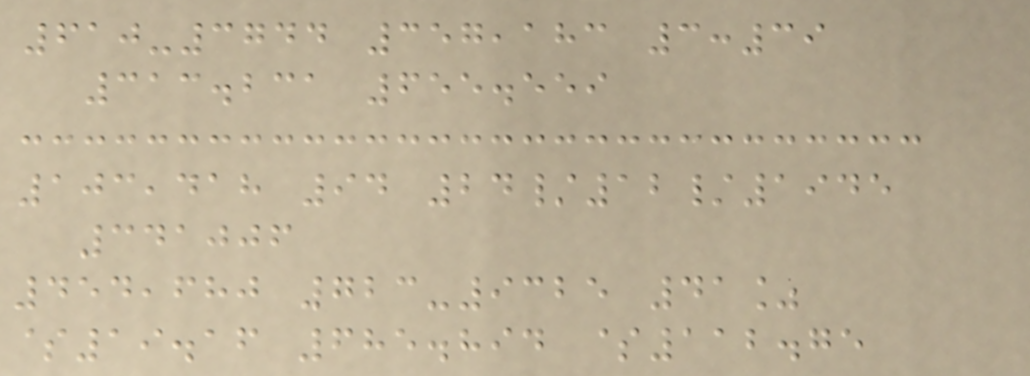610-3744 357,183 3:39
313.231 655.559
103,418 94 24/12/1945
341006
454,680 723-9325 41%
$19.16 685.894 $112.75
